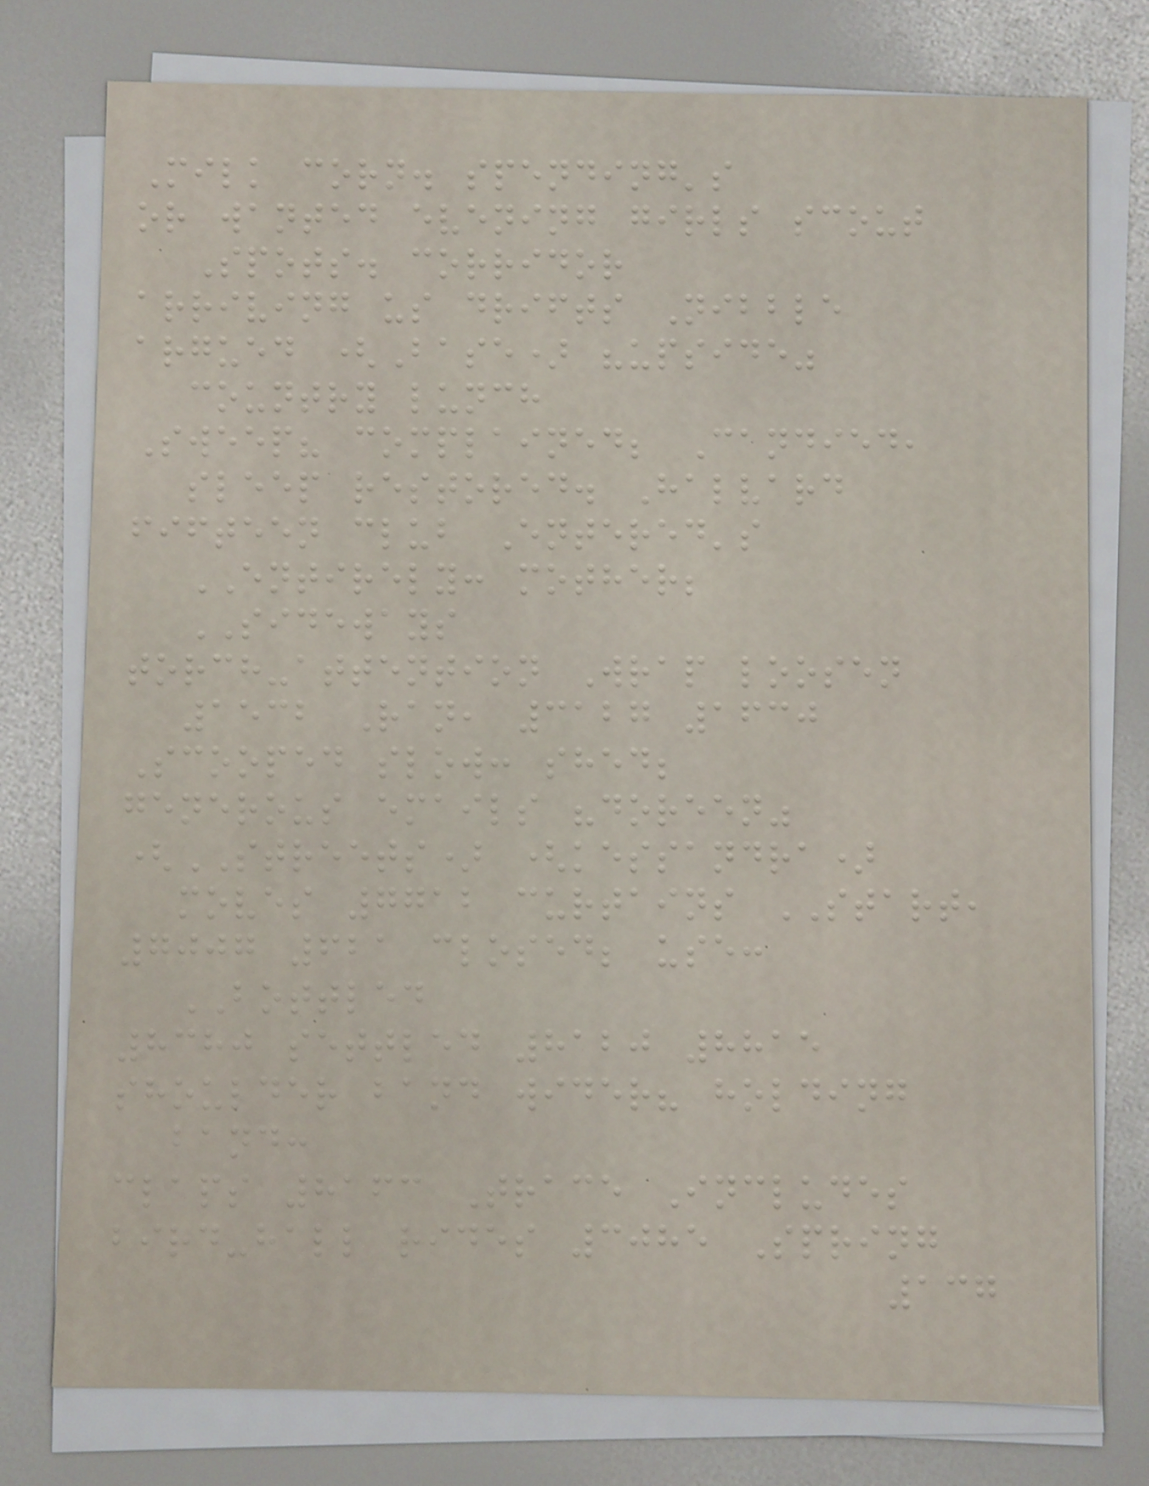Milk corn. spending's
or wanted evening girls scout
Spots. corridor
arriving us drifts Nibble
argued (Base) "upside"
country lunch
Sweep? complained; Candied,
sleep restored. Halvard
fifteen club Entered's
ENTIRELY: mother;
SIDEWAYS
torch-attention Wrap loosen
1532 Ran, 3127 1630
Scooped slow: shed;
generous emails "doreen"
(STREETS) (kessandra)
moves 7712 curtains START,
7007 621 closed; use:
BOTTLED
8380 settled 8120 8815
shoulder band wider? holding
band:
claps 8163 Trace Includes
bird-hall rides 3085 Spring
137
